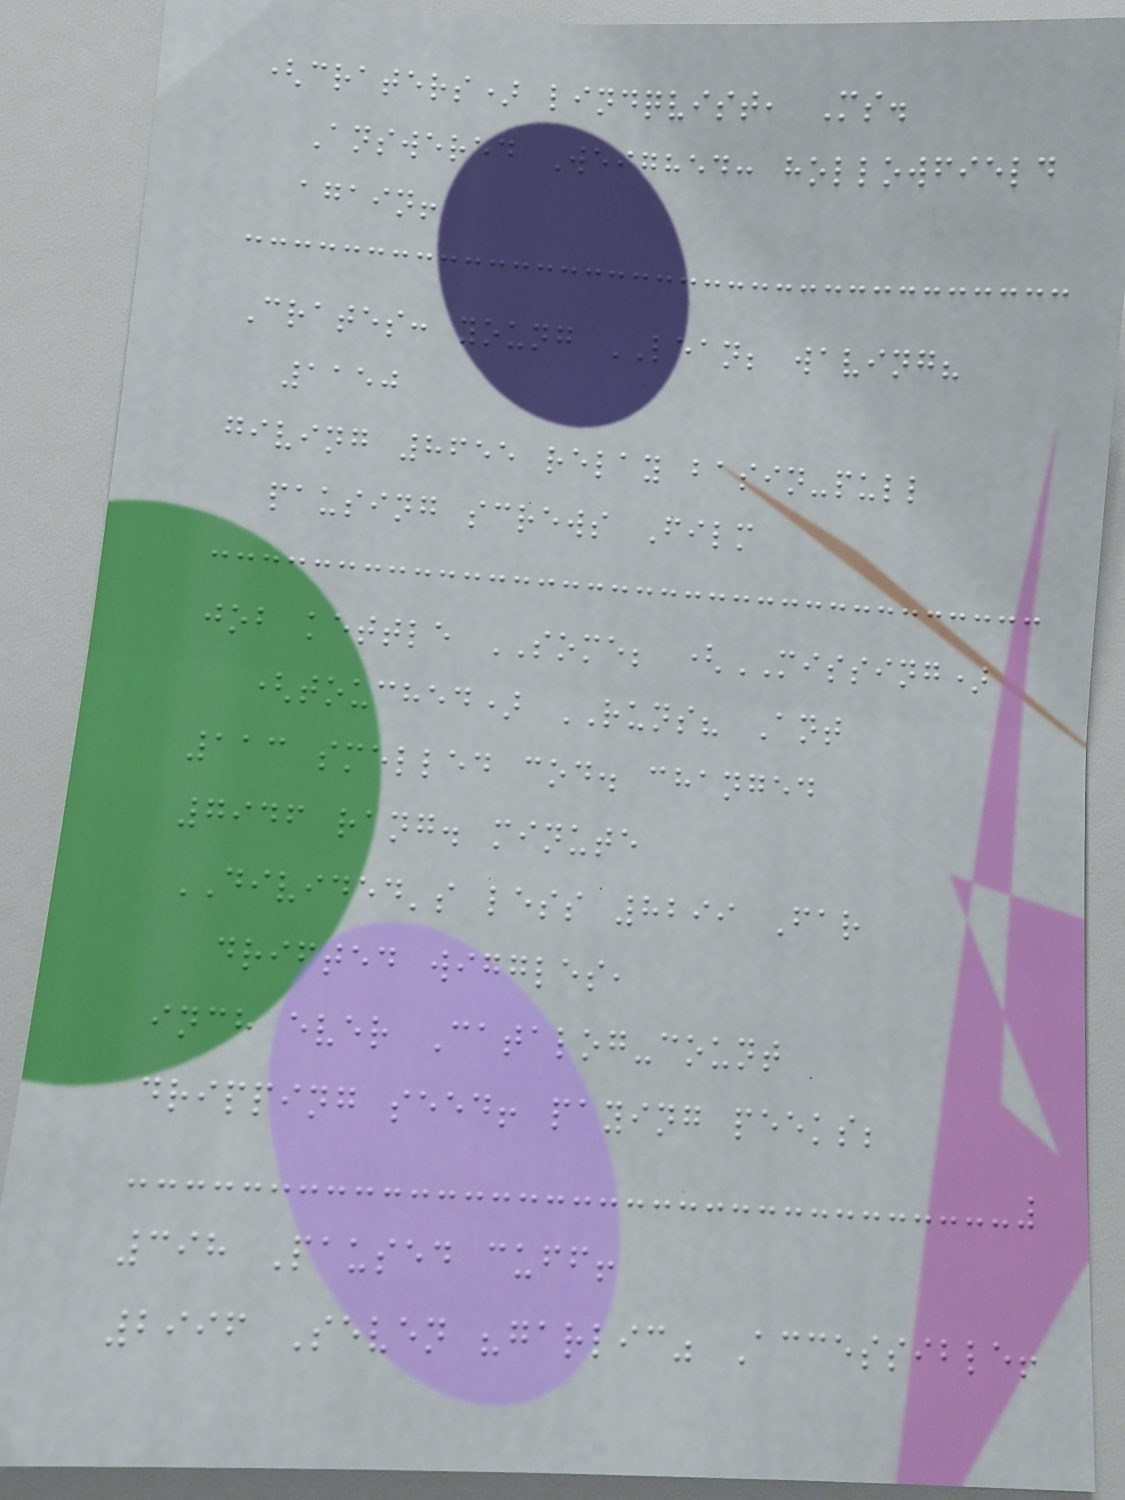(craters) lindqvist, Ms.
Answered Weighed: hollowfield
again!
Crates: young LEAN; waving?
1150
giving 8655 relay basin-pull
pausing screws Film
job kettle SOME; (MISSING)
(touched) RUNS? Ant
113 smelled cod. changed
7946 rang. minute
DIVIDED's less 8299 Far
drifted wiggles,
inch ever Catalog-count
dripping seed! paying peeks;
398 Paused cuff!
2996 Seven "garlic" Accessible!
